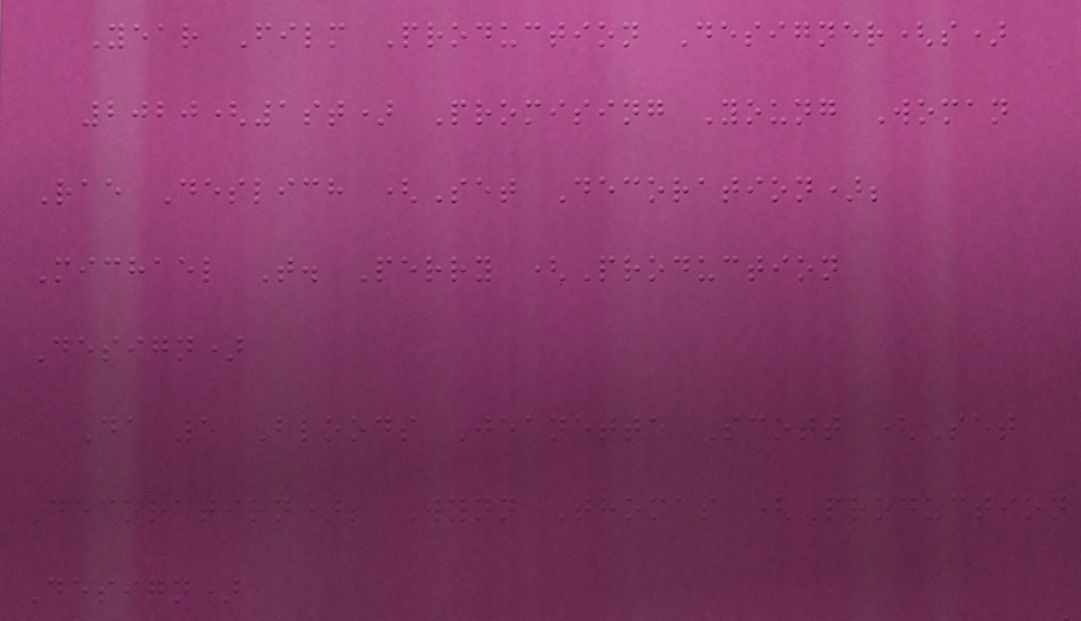Year Film Production Designer(s)
2020(1st) Promising Young Woman
Rae Deslich (Set Decoration);
Michael T. Perry (Production
Design)
Da 5 Bloods Jeanette Scott (Set
Decoration); Wynn Thomas (Production
Design)
